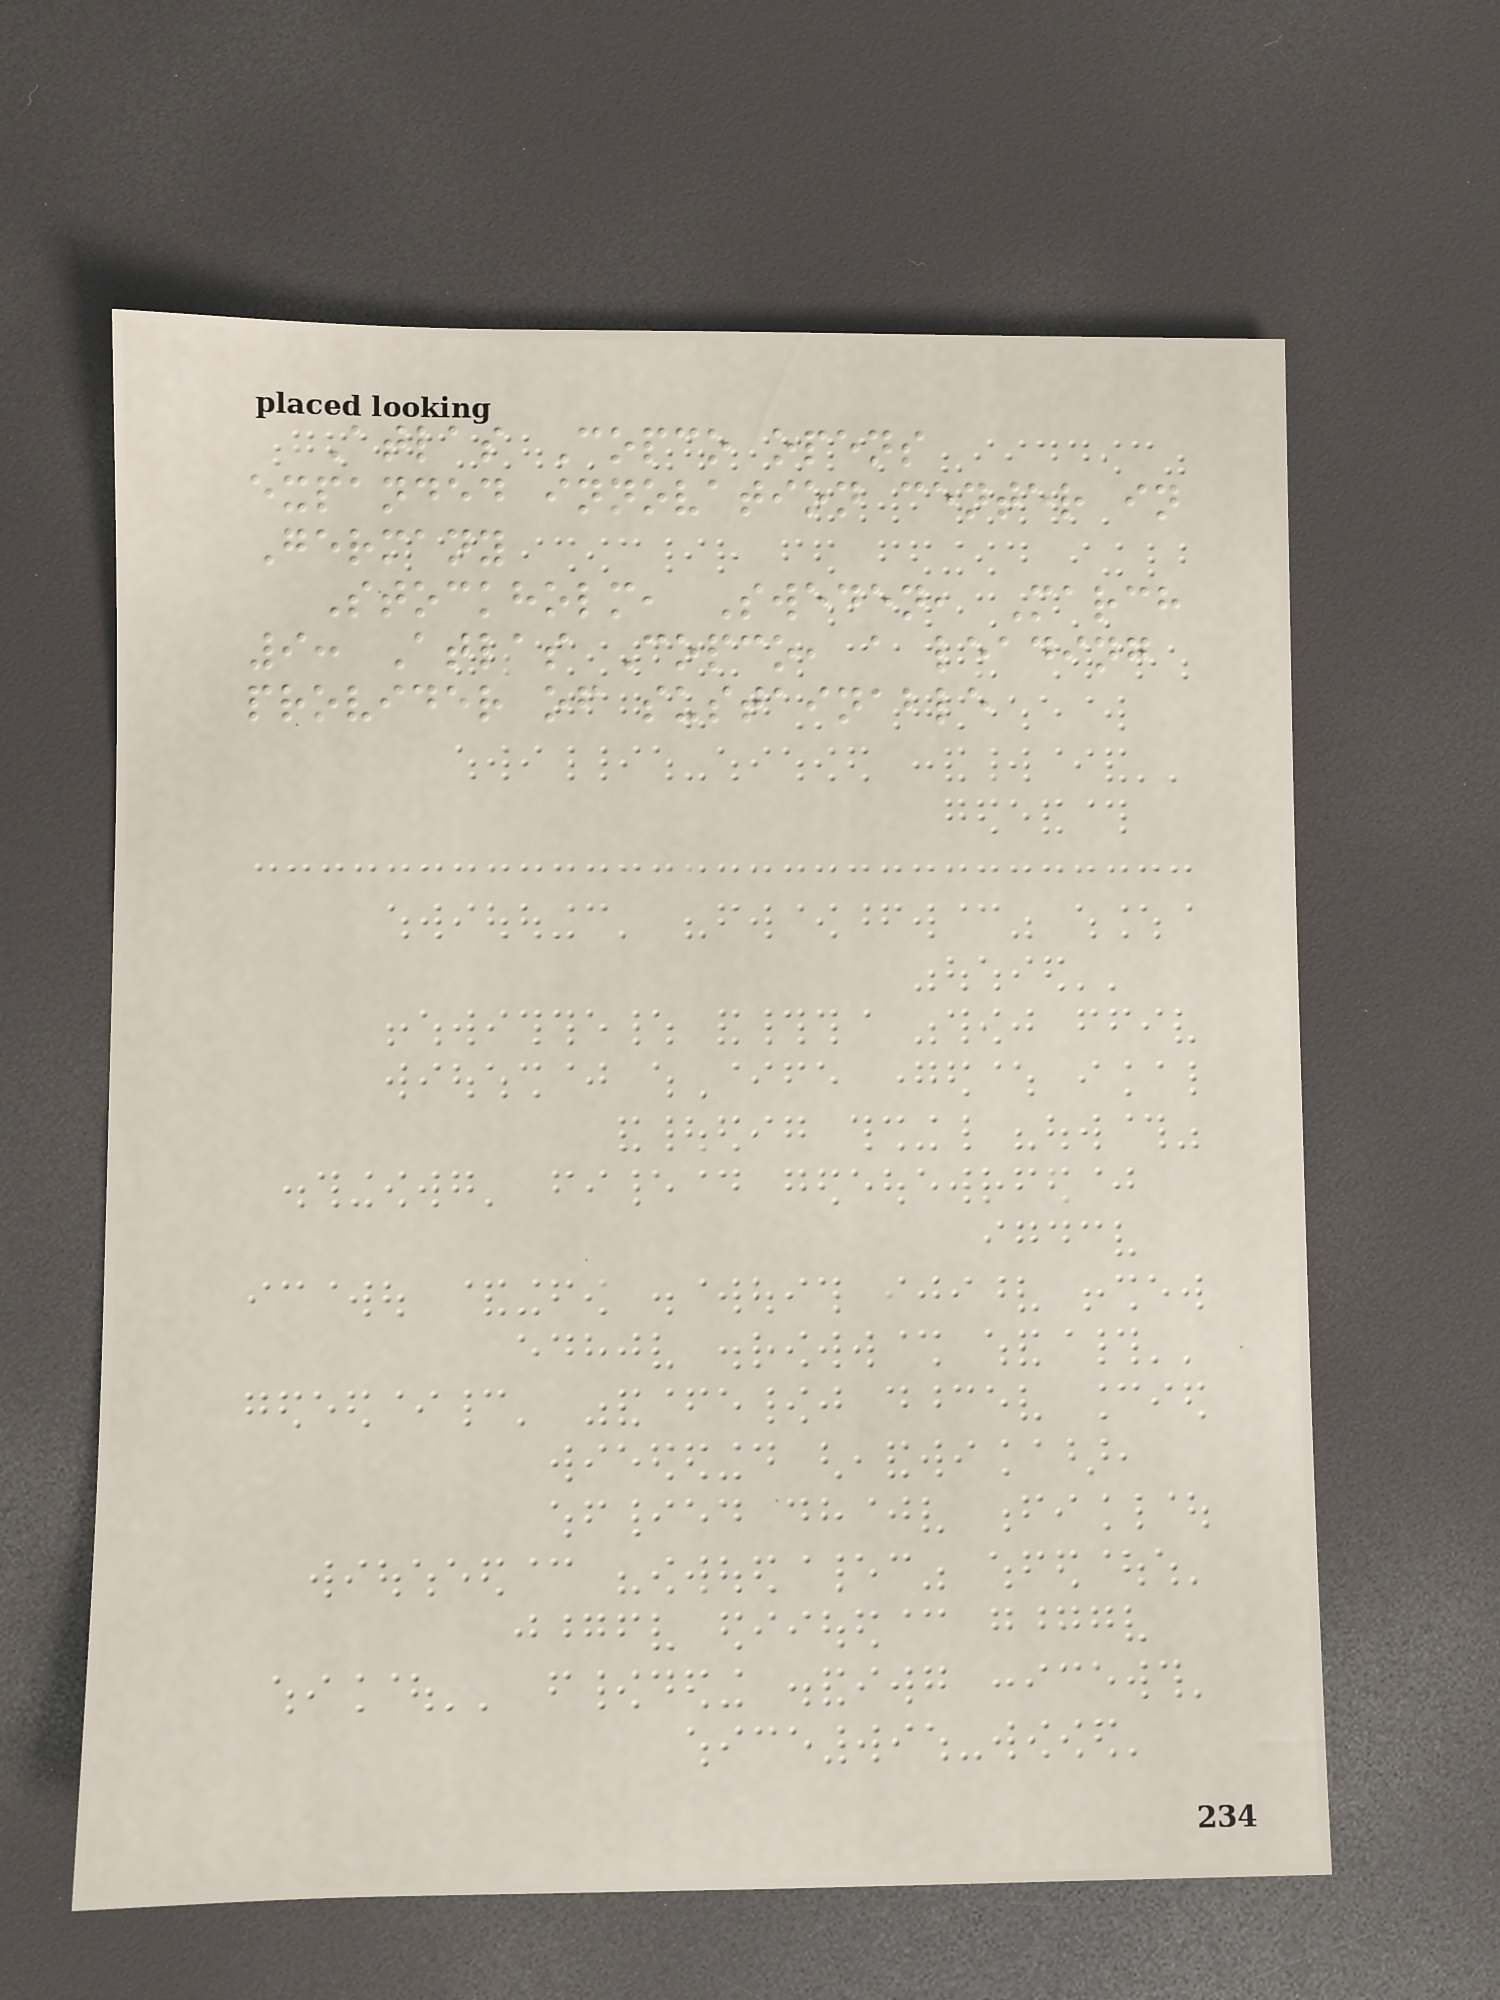Atlas Copco opens
expanded innovation center in
Germany
Stockholm, Sweden, March
9: Atlas Copco, a leading
provider of sustainable
